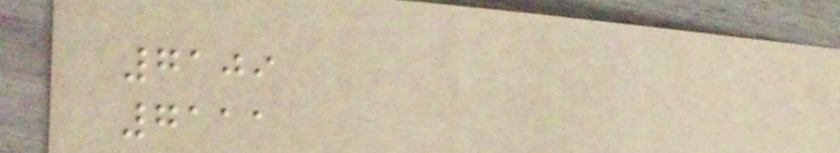7109
7111
